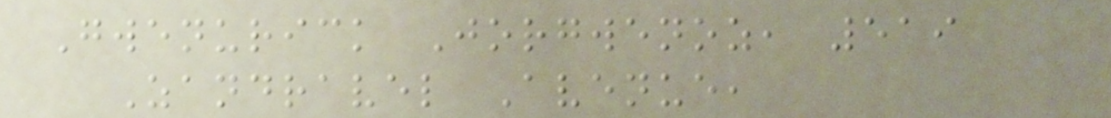Gwenurick Jorgwenoz, 519
Zandravel Avenue,
